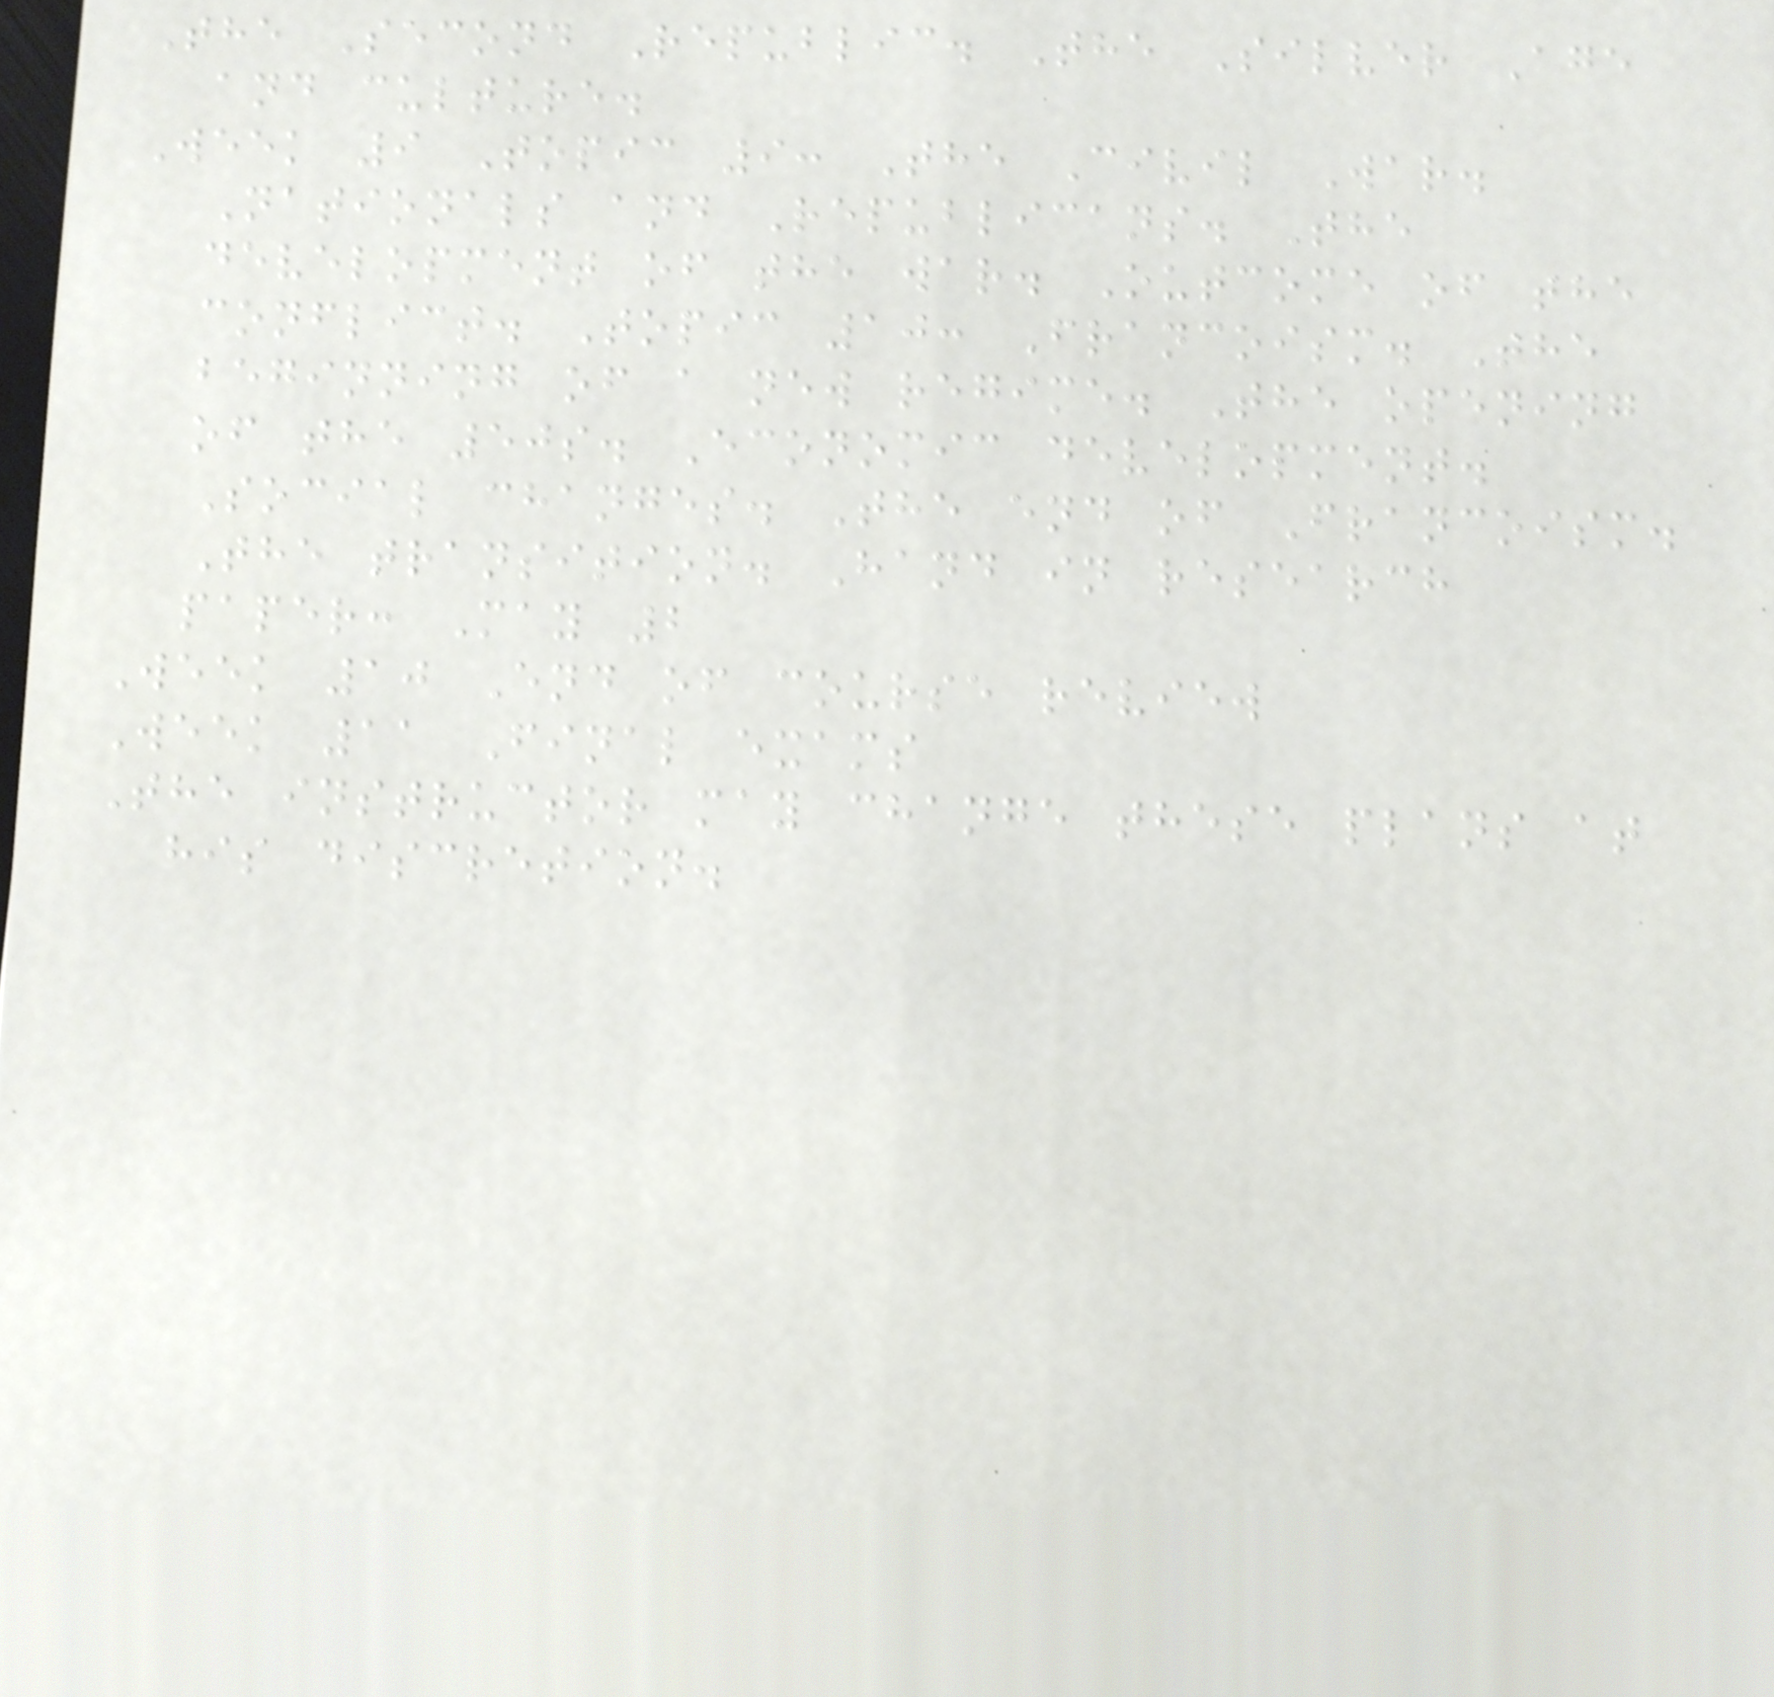The Second Republic. The Silver Age
and culture.
Week 9 Topic 9: The Civil War.
Nationals and Republicans. The
development of the war. Outcome of the
conflict. Topic 10: Francoism. The
beginning of a new regime. The opening
of the 50s. Economic development.
Social changes. The end of Francoism.
The transition. Hand in research
paper: May 2
Week 10 End of course review
Week 11 Final exams
The instructor may change these plans at
his discretion.
